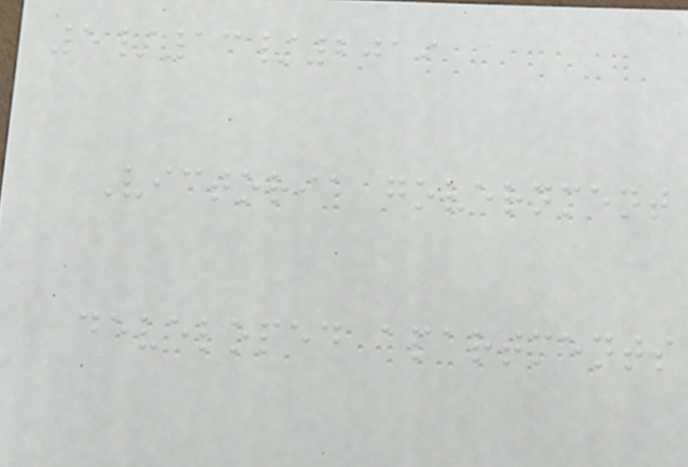5/13/2019
Victoria government
developed apartments
